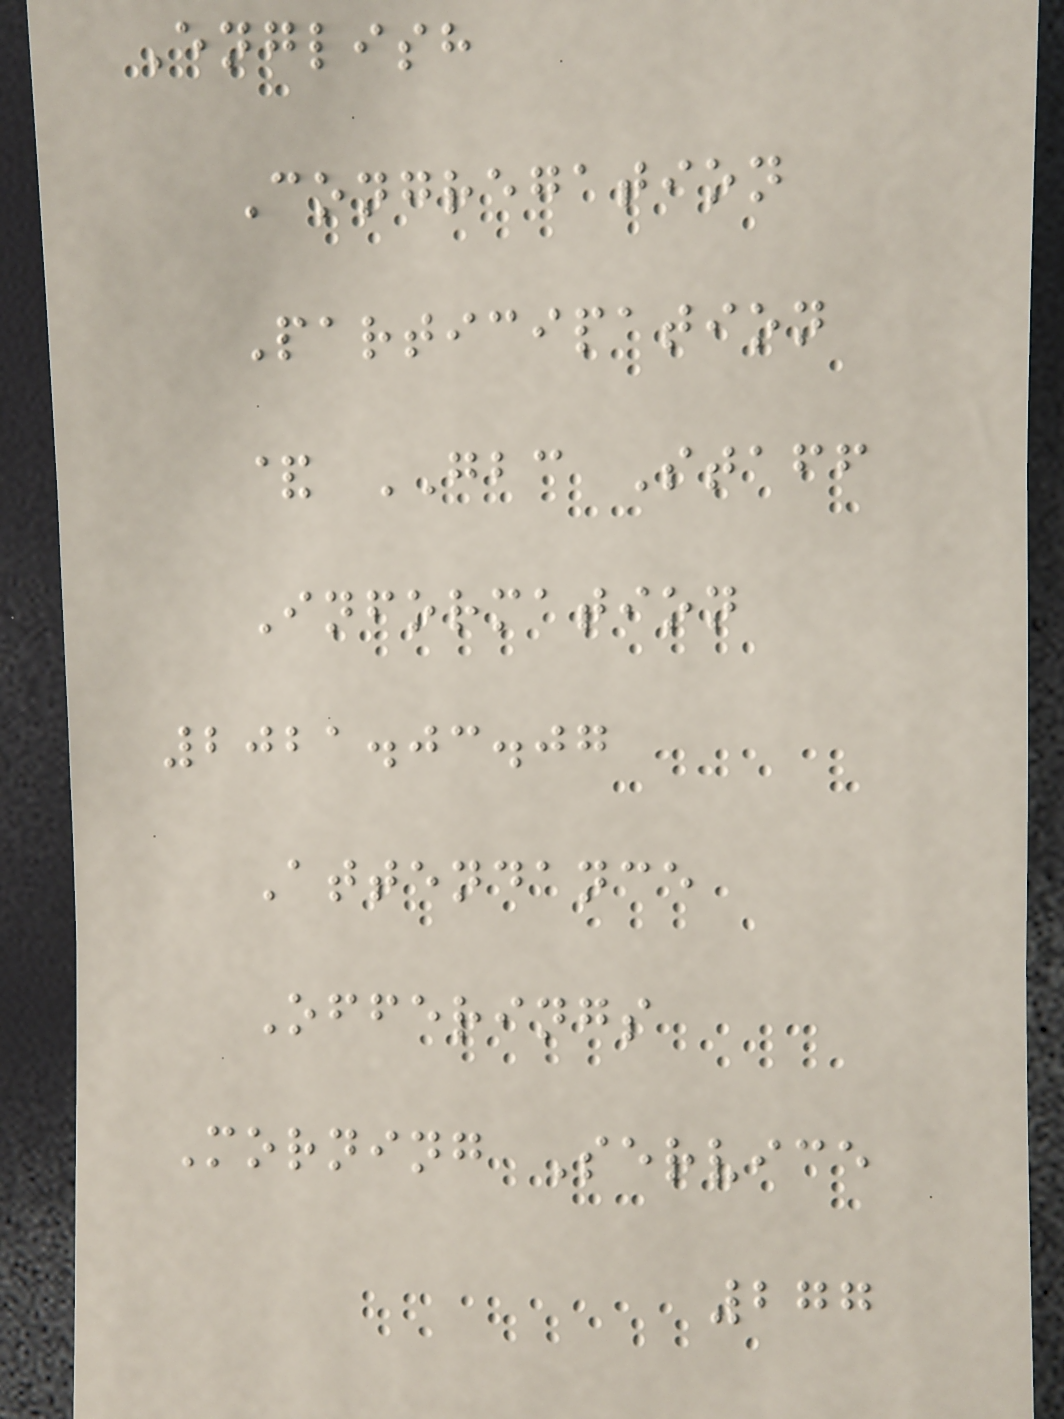English
Congregation
Participation
& GBC Staff
Information
2021.03.07
Attendance
Offerings
Morning Service
277
